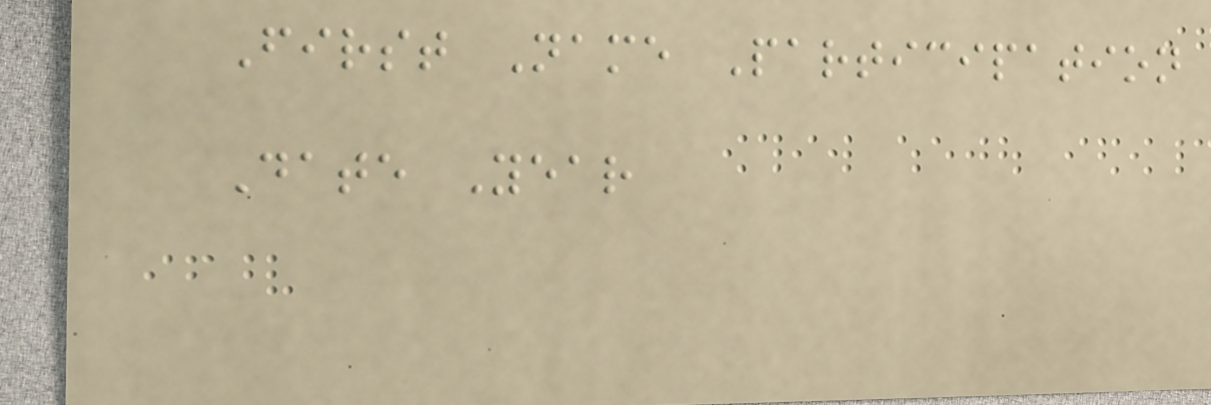First Name Participation
Date Year
